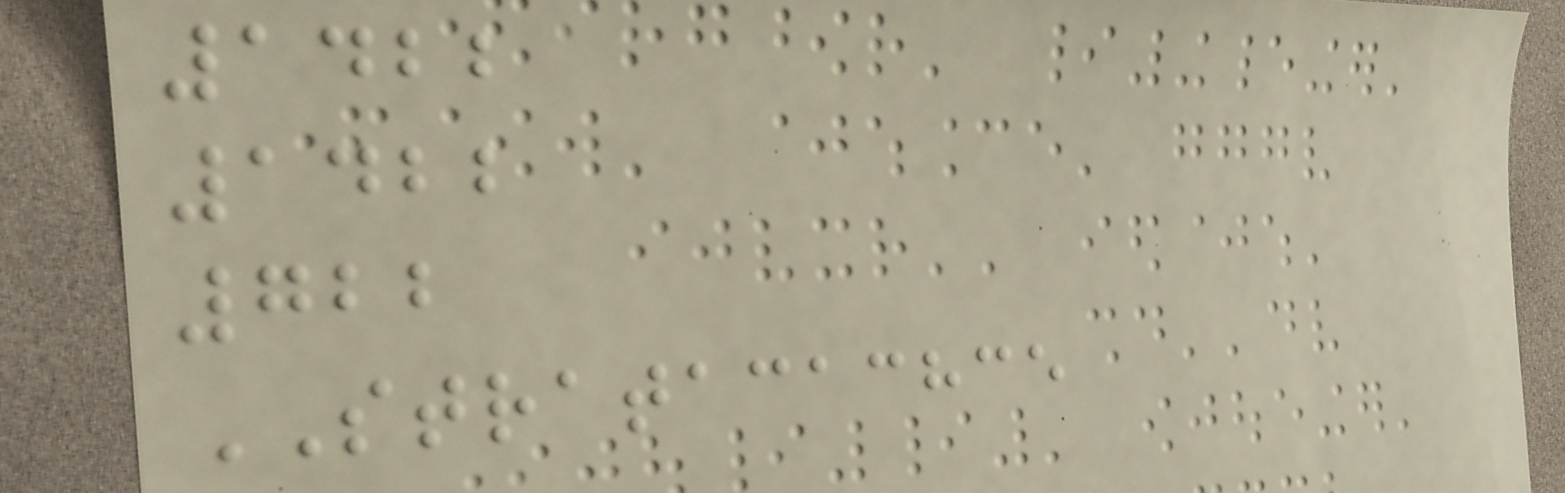1422
1422
722
STRATACACHCE
